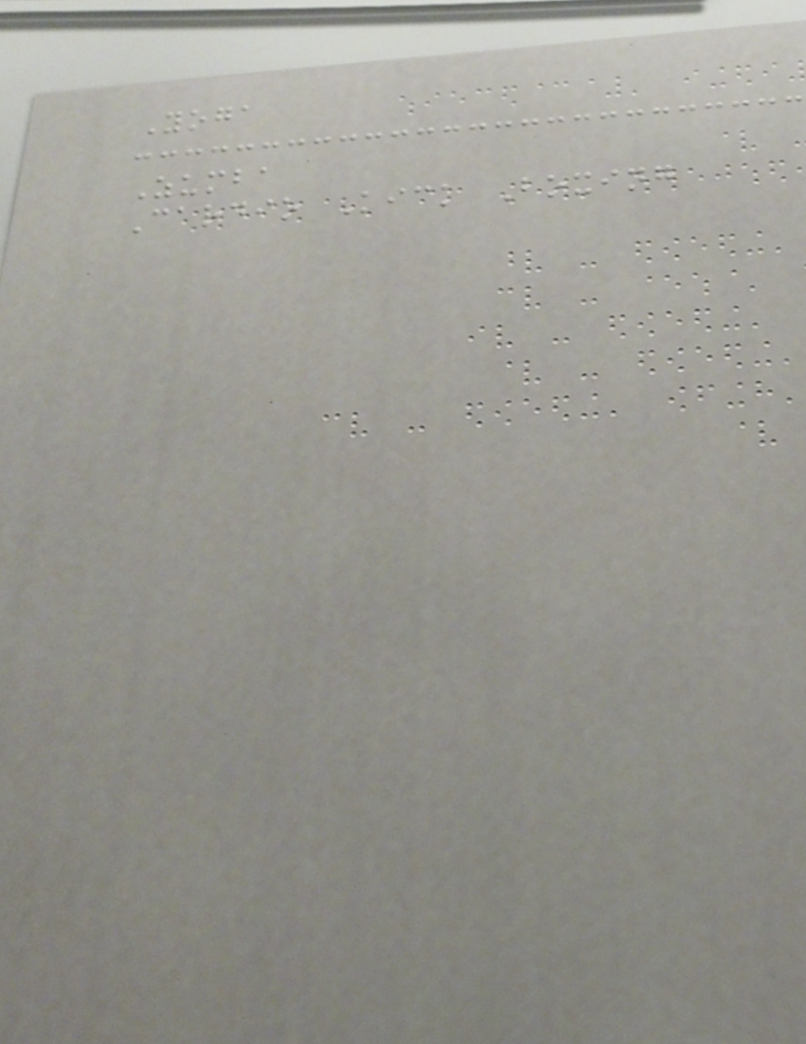Yoga
Zumba
Cardio Kick Boxing
